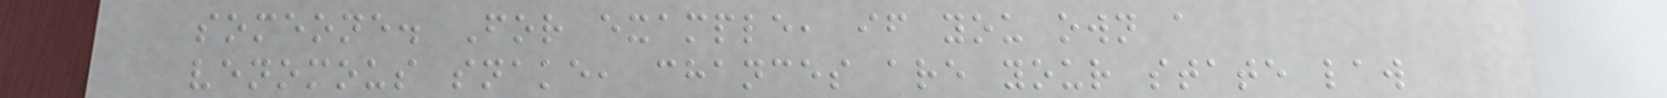someone. For example, if you own a
venomous snake, chances are your state law
